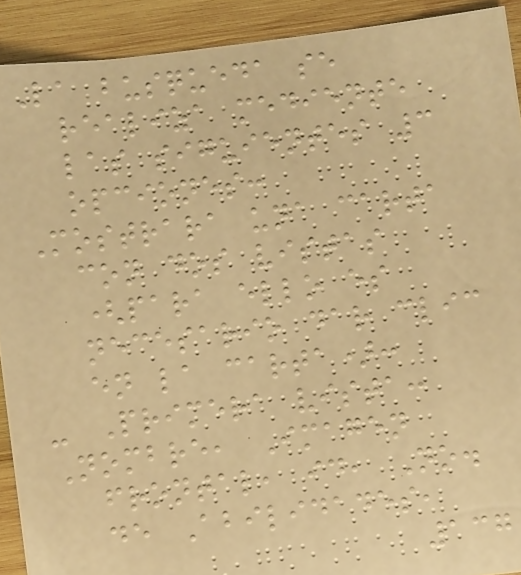La busqueda se
realiza mediente
las siguientes 3
opciones:
Mostrara una carta
con dos vistas
(para ello es
necesario dar clic
en la carta):
- Primera vista:
Nombre, Imagen
frontal, id, No.
de Abilidades,
137
